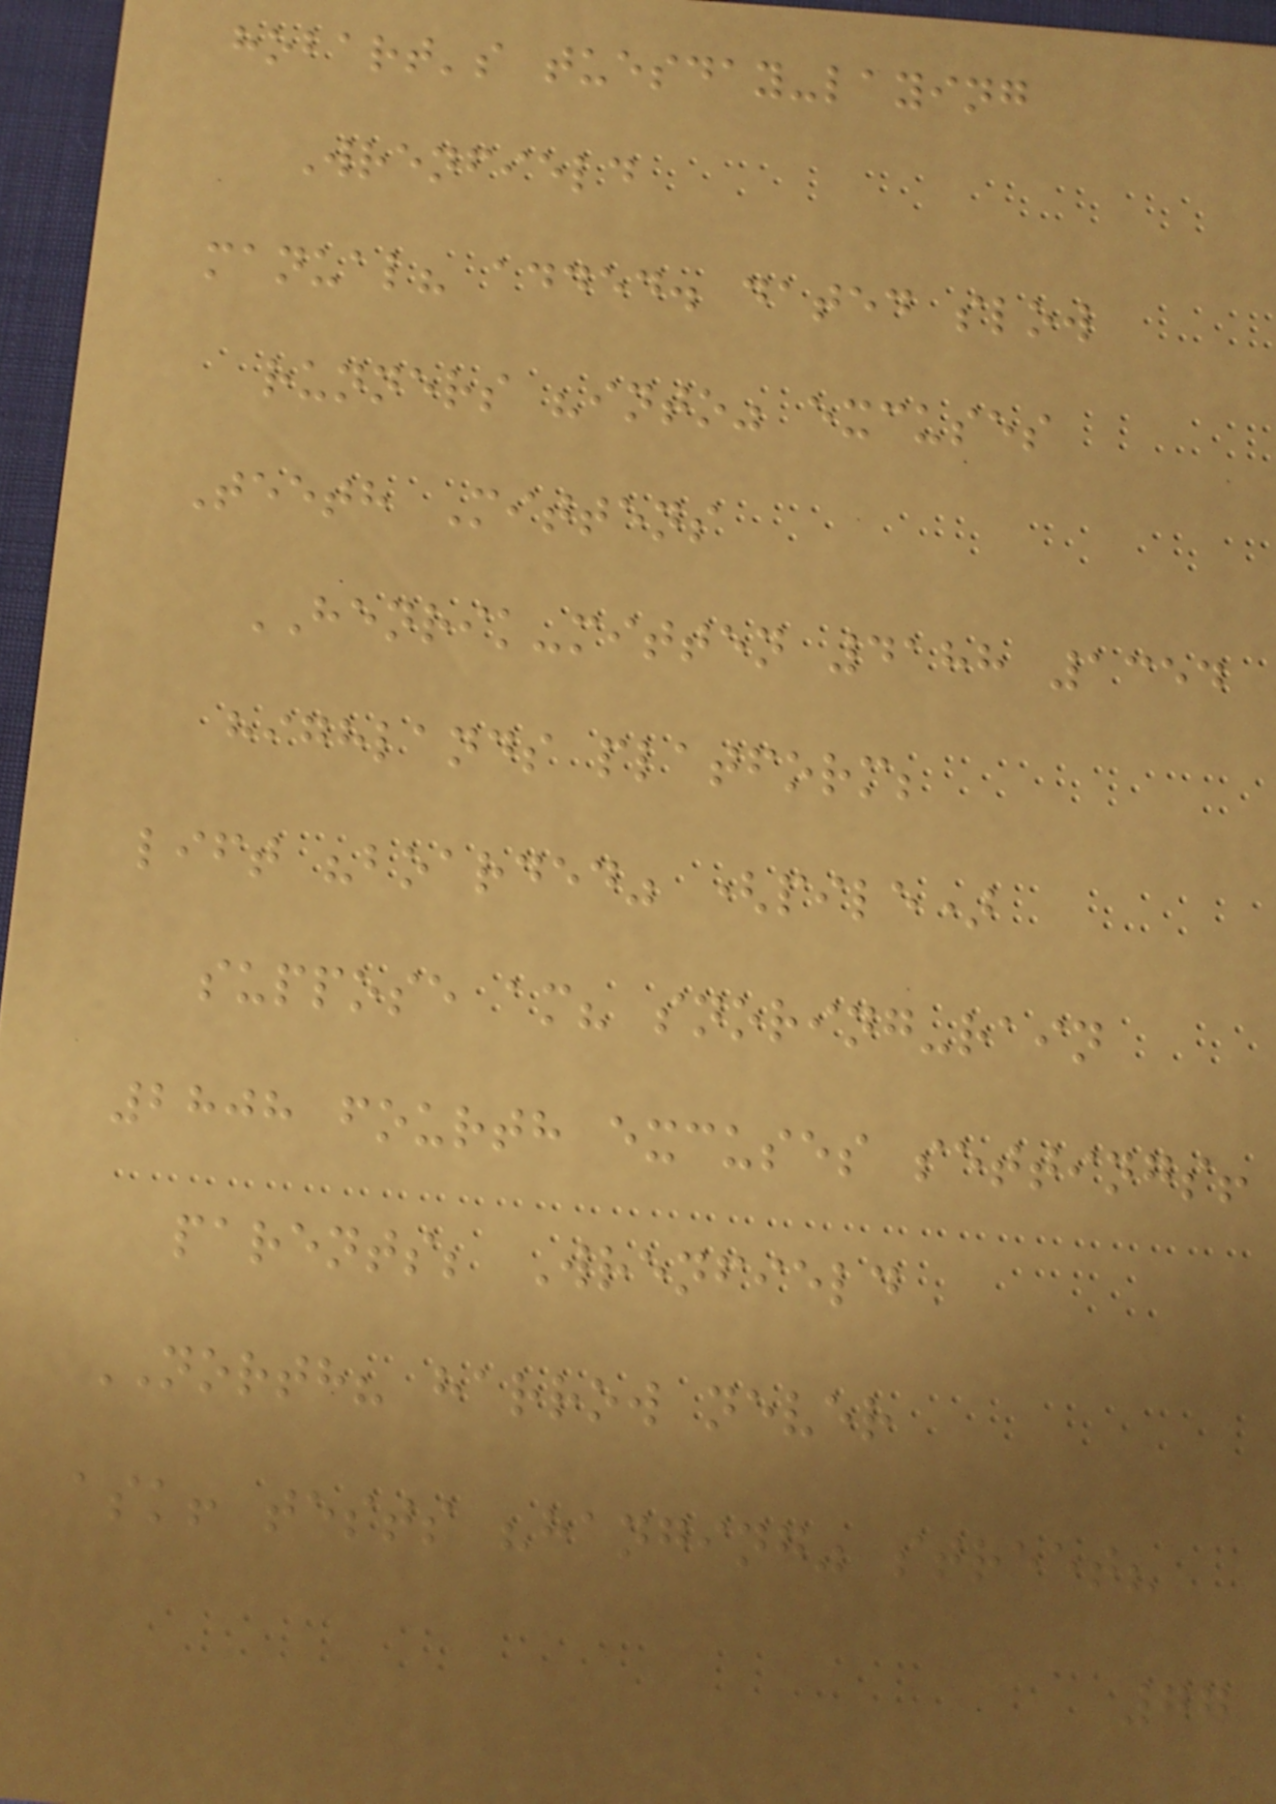hobart's tuesday-laying
Wrenfield
manual? added. dated slow
runners "into" excuses
Teeth Mittens
HENRIK-mitten 4188 1354
highlands platform;
lift "boarded" (pile)
suppose am? snoring-rain
2808 fourth excuses settings!
parents; Wrenfield
NORTH? harrow never
ask! tests "hanging" street?
77
